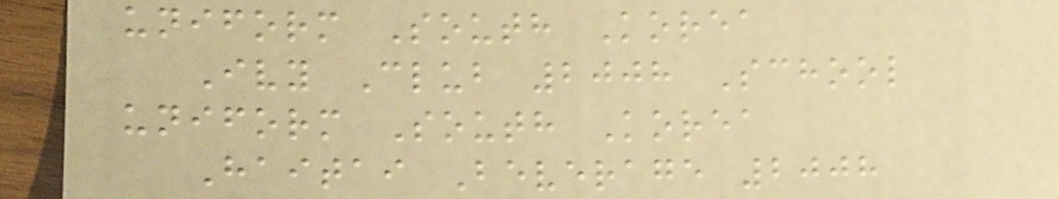uniform South Korea
Ivy Club 2008 School
uniform South Korea
Haitai Beverage 2008
